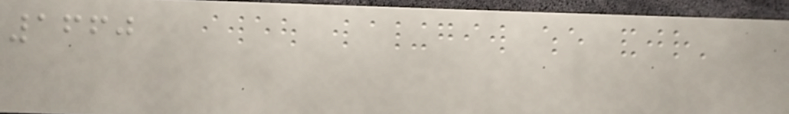1660
